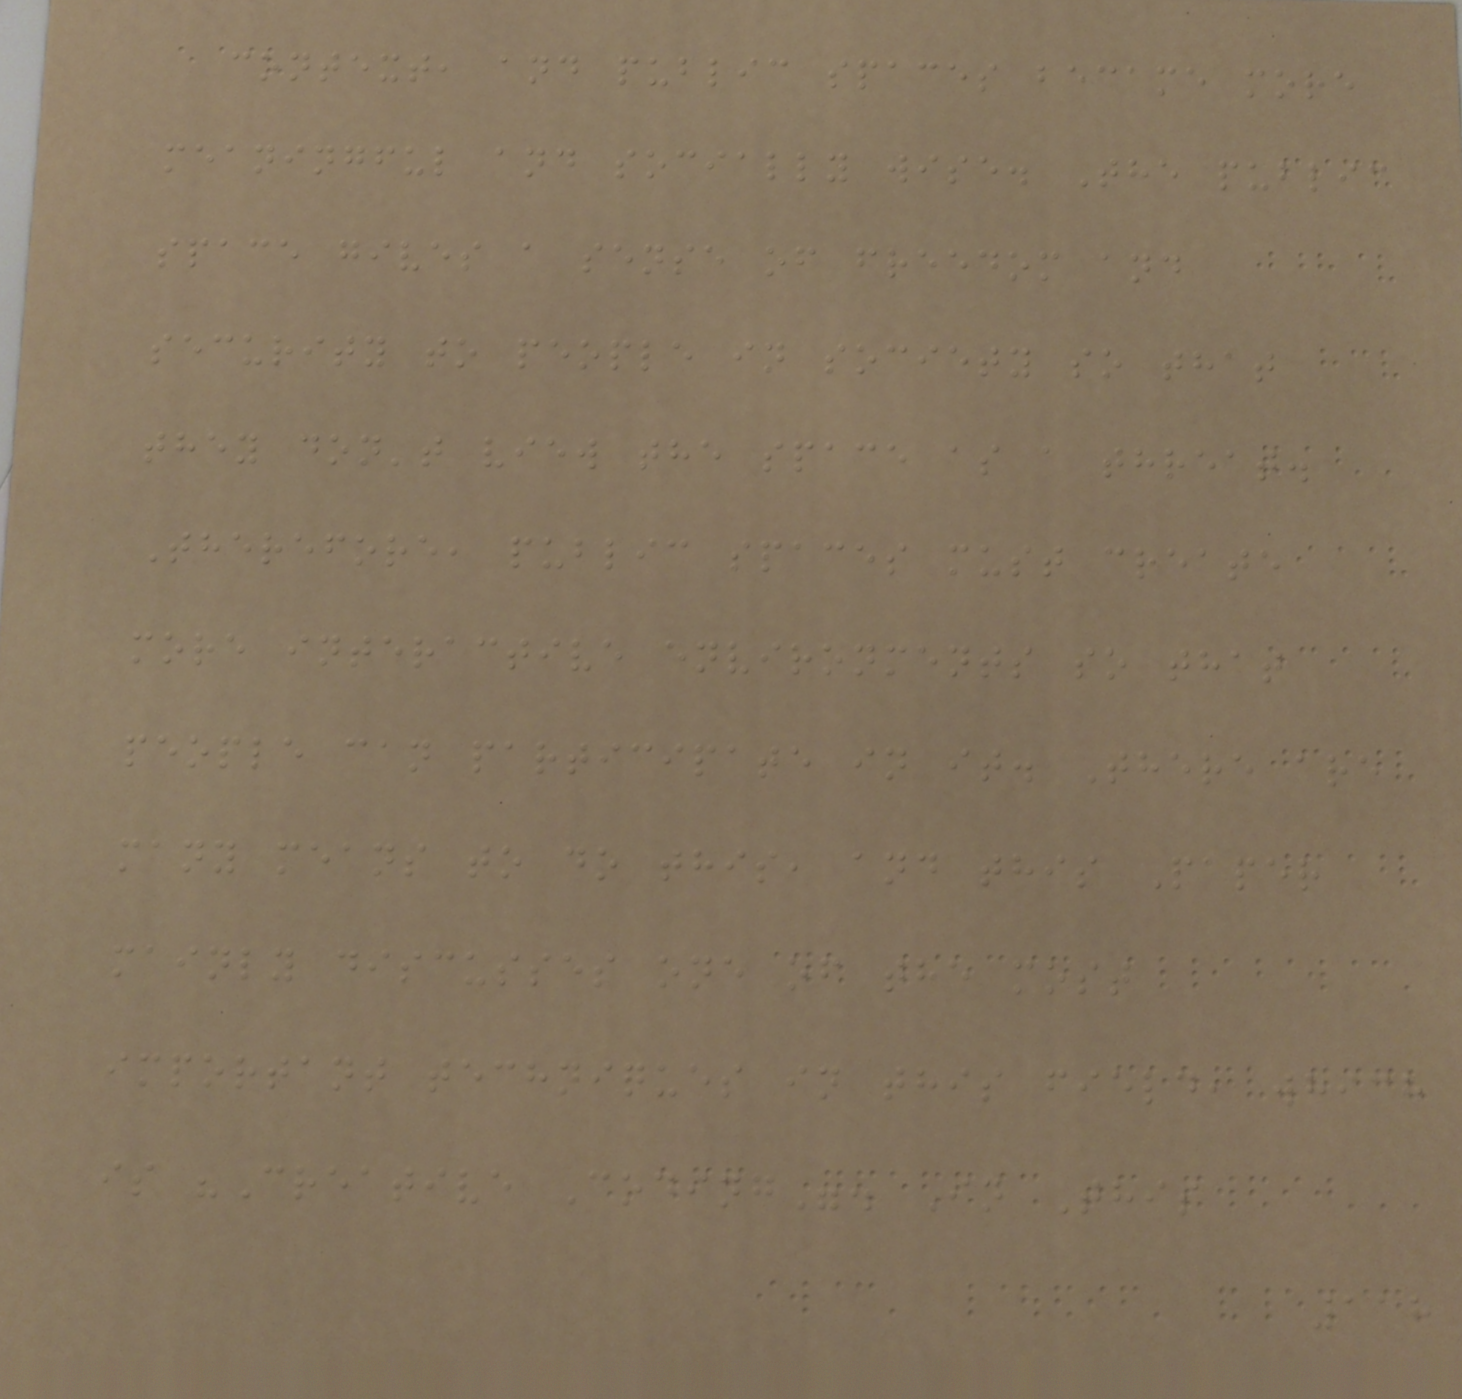context, and public spaces became more
meaningful and socially wise. The public
space gives a sense of freedom and
security to people in society so that
they don't view the space as a threat.
Therefore, public spaces must create
more interactive environments so that
people can participate in it. There are
many means to do this, and this Paper
mainly discusses one of the most
important techniques in this field, which
is "Creative Coding". In This
118
